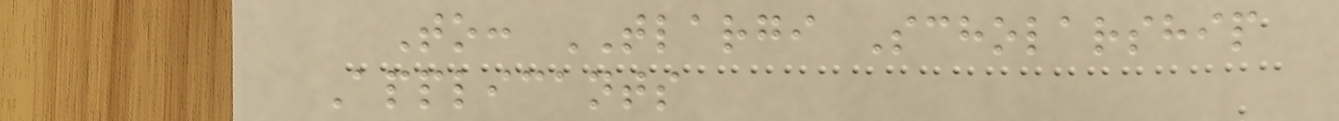To: TLARGI Scholarship
Applicants
